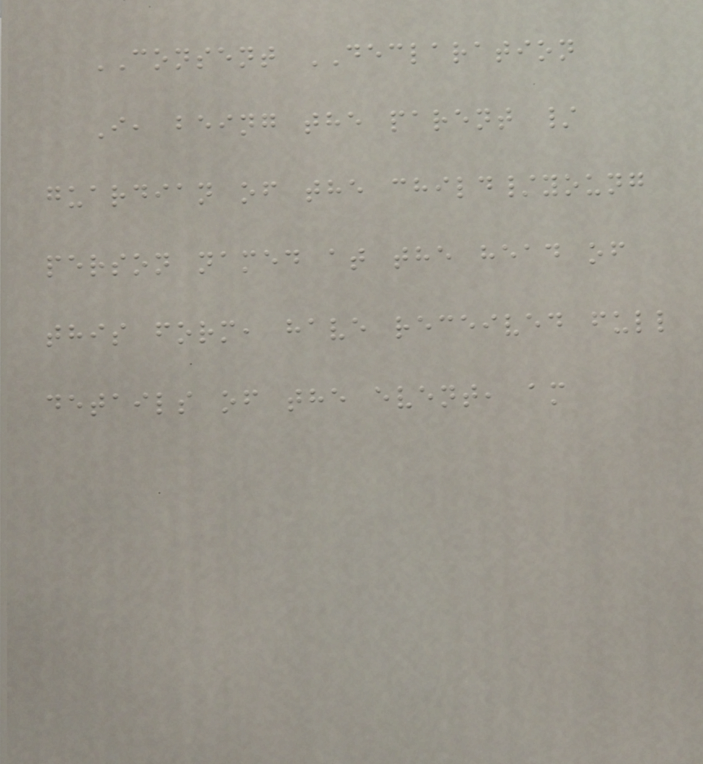CONSENT DECLARATION
I, being the parent /
guardian of the child/young
person named at the head of
this form, have received full
details of the event, am
